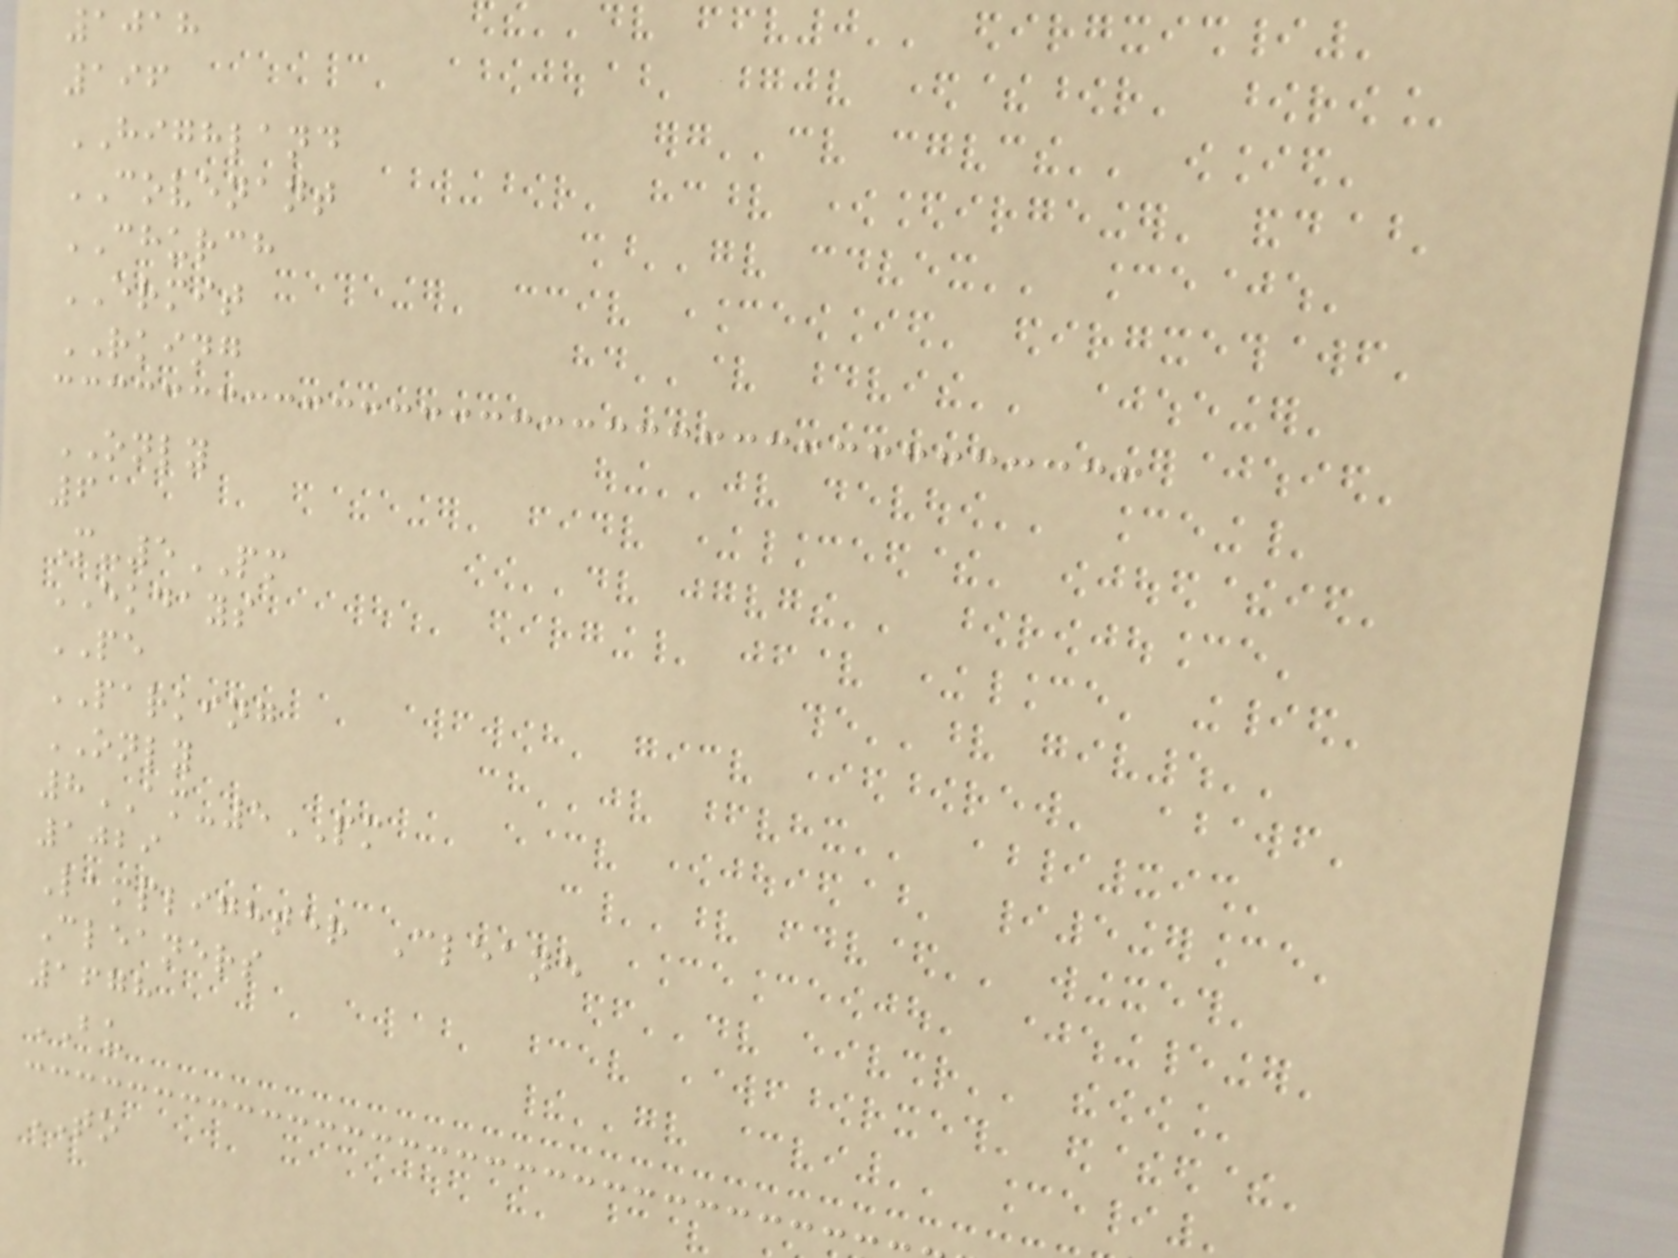1018
196
HIGHLAND
COVENANT
CHURCH
ERMIT
RKING
ONLY
6
M-5PM
EKDAYS
PE
PARKING
ONLY
8AM-5PM
1029
Lamplighter Cleane
Cleaners
1678
BU
TO
